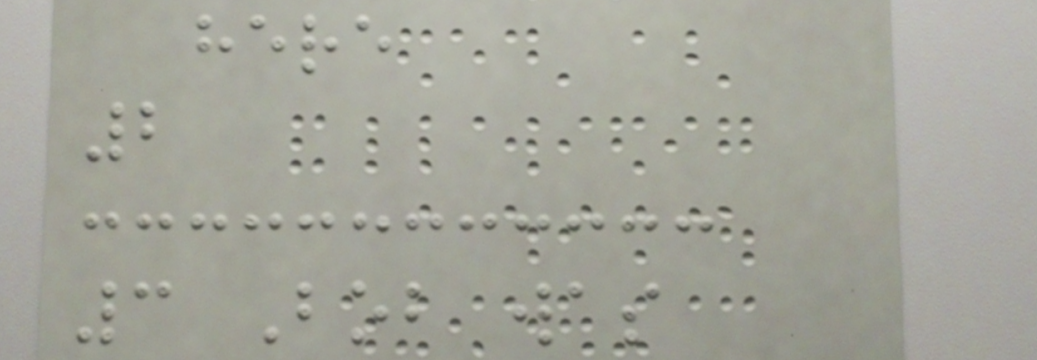here
2
3 Bob was
